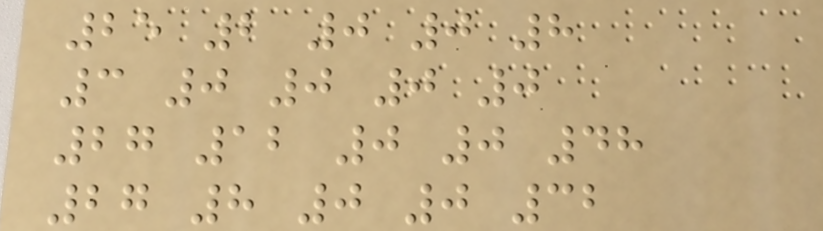25 2 0 0 8
3 0 0 0 0
27 12 0 0 48
27 8 0 0 32
